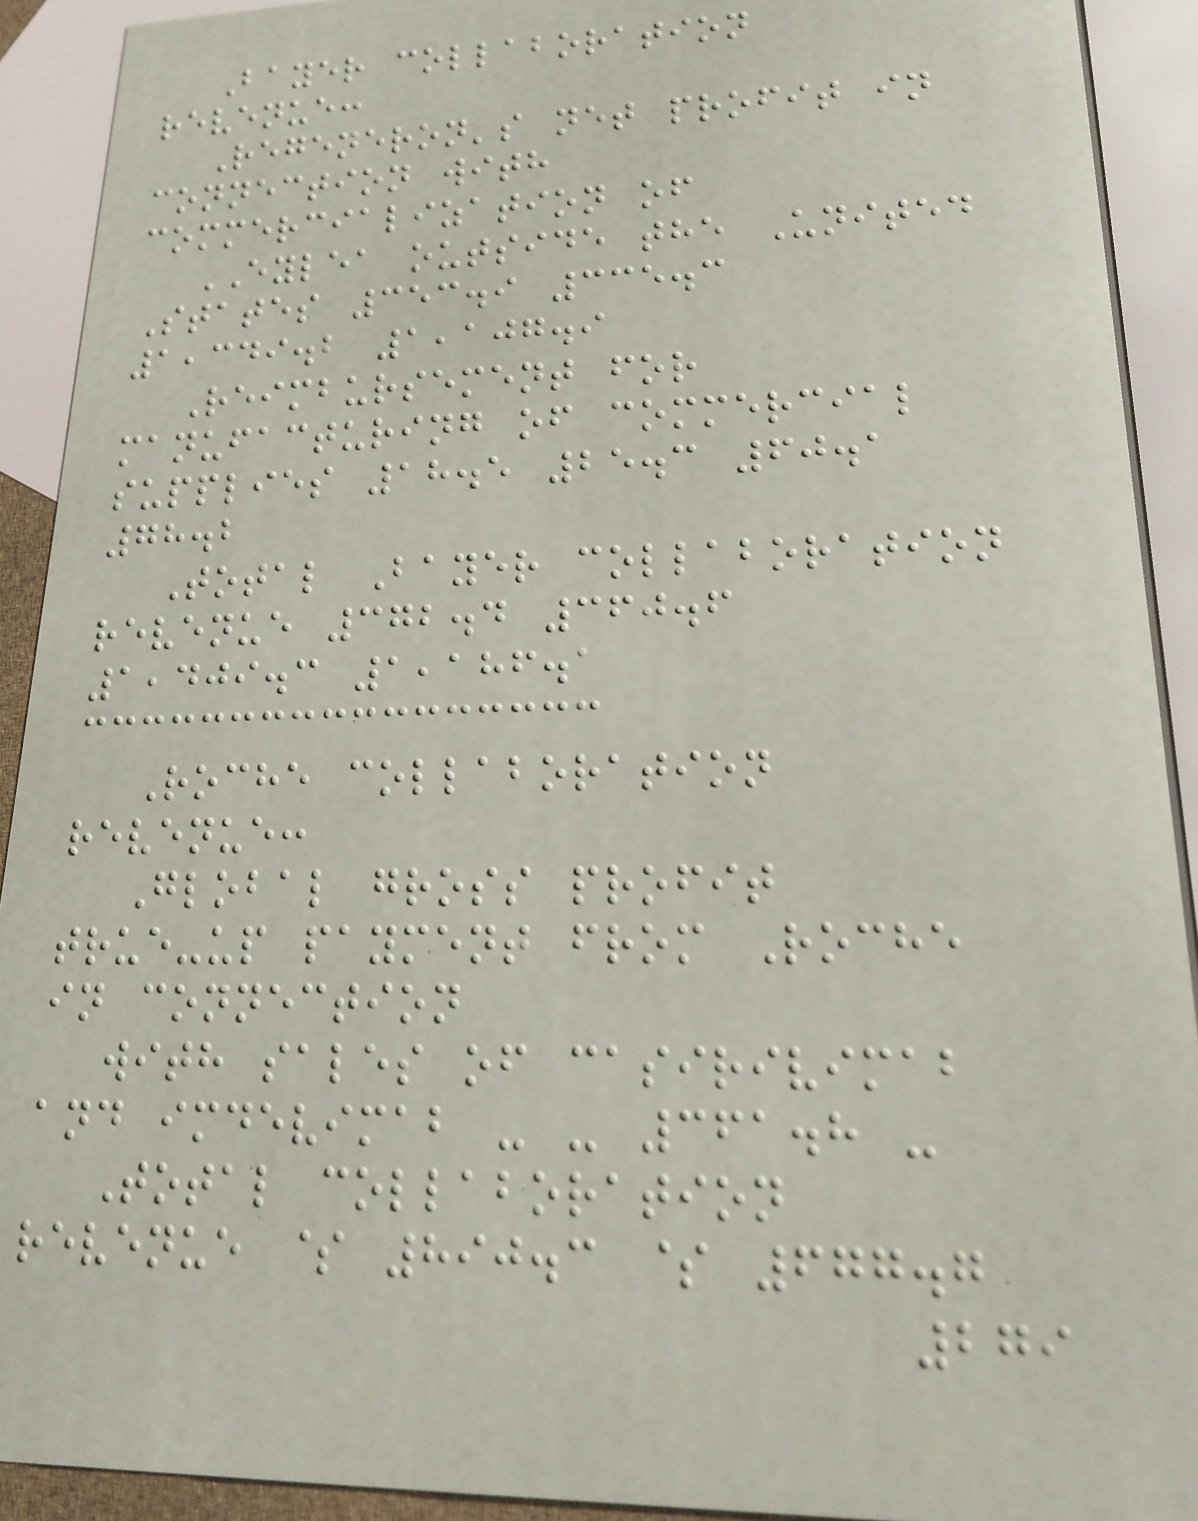Bayer collaboration
revenue:
Regeneron's net profit in
connection with
commercialization of
EYLEA outside the United
States 353.9 335.3
1,349.2 1,107.9
Reimbursement for
manufacturing of commercial
supplies 18.5 25.3 60.1
78.2
Total Bayer collaboration
revenue 372.4 360.6
1,409.3 1,186.1
Roche collaboration
revenue:
Global gross profit
true-up payment from Roche
in connection
with sales of casirivimab
and imdevimab - - 361.8 -
Total collaboration
revenue $ 890.3 $ 677.7
279
